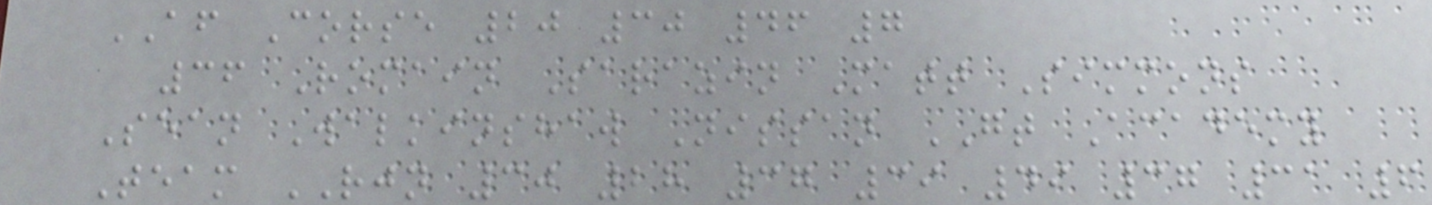AF Corse 20 30 46 7
36 Romain Sarazin Matt Simmons
Sean Walkinshaw Nissan GT Academy
Team RJN 30 28 37 39 49 37 31 6
